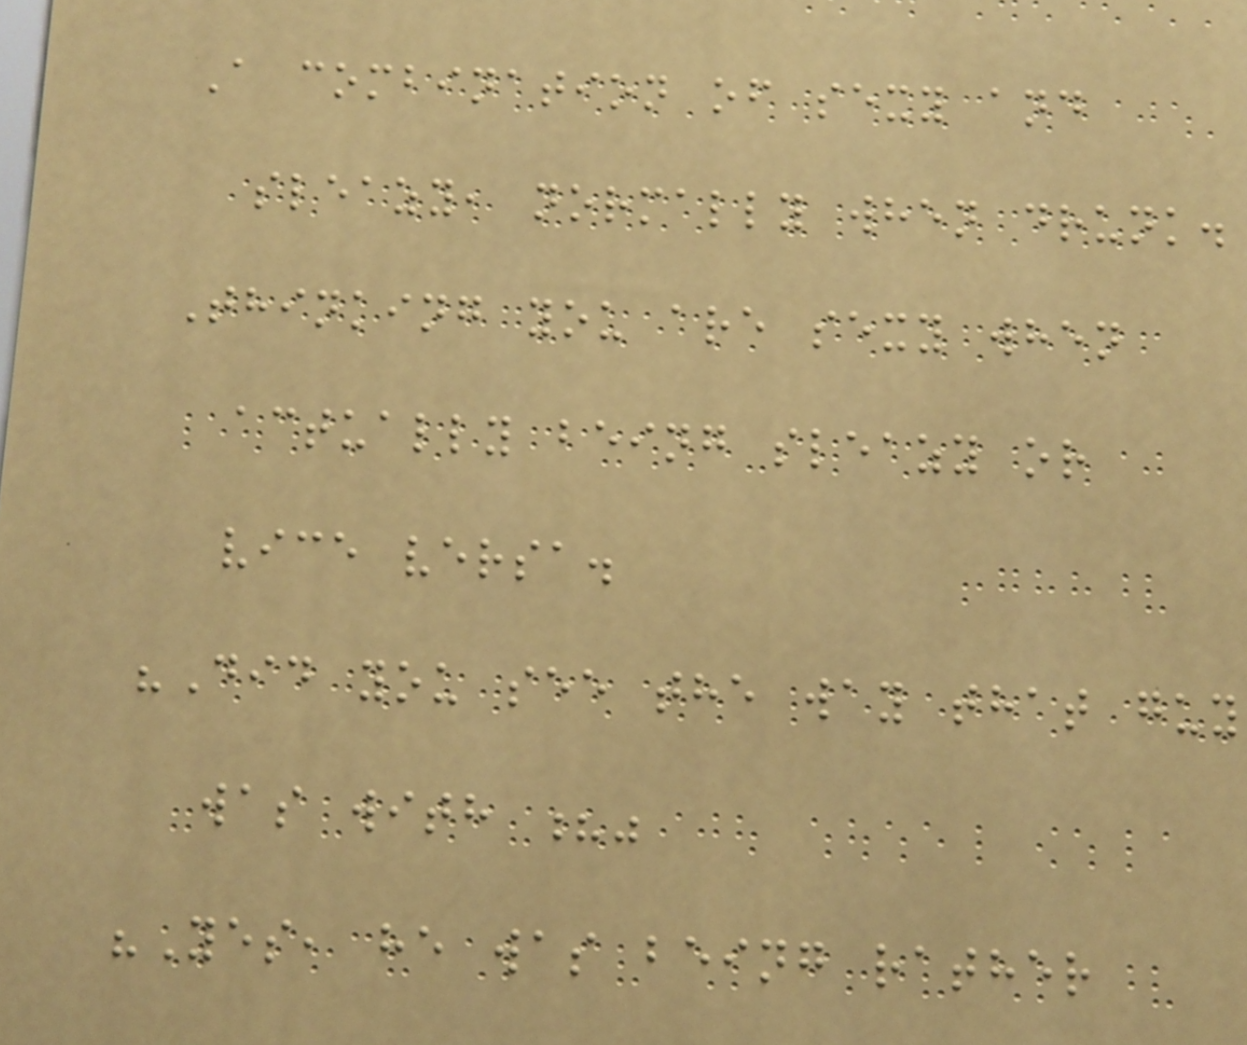A combination of sexy and
sleazy, normally when drunk.
Thinking you are sexy when
actually being sleazy or
vice versa.
"Did you see the way that guy
was with ?"
"Yes, he was being rather
